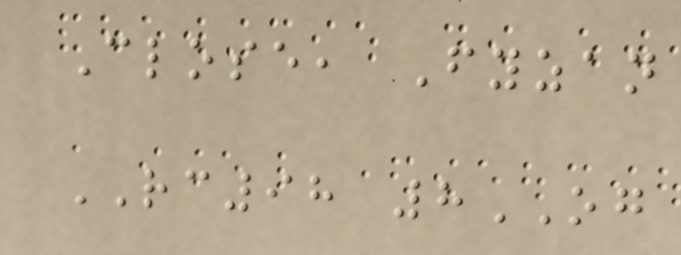Close, Fyzan
RC98 8OG
